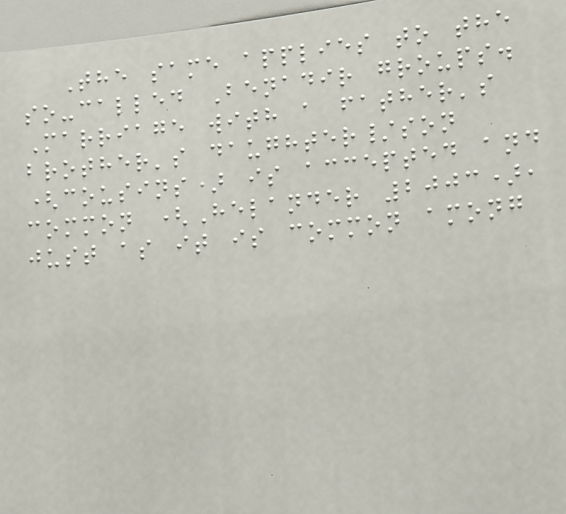The same applies to the
so-called Benadir groups.
Marriage with a father's
brother's daughter/son
(cousins) is accepted and
common (Helander 2003),
just as it is common among
